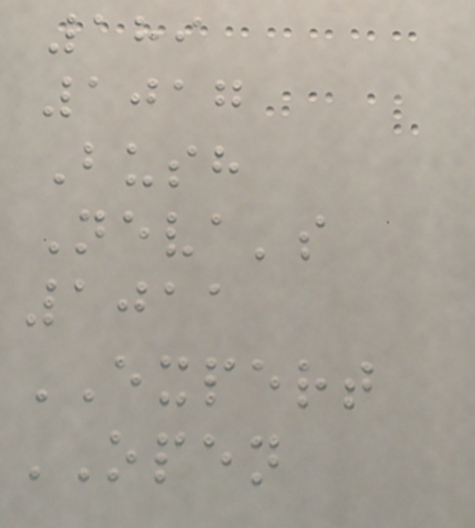189
1017
Bush
Neva's
1011
EXPERT
OPEN
